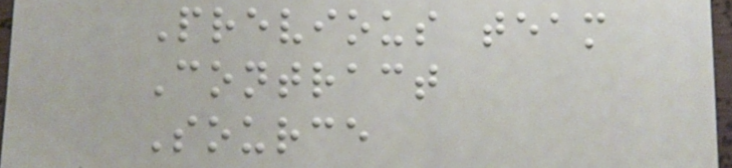Previous team
Contract
Source
